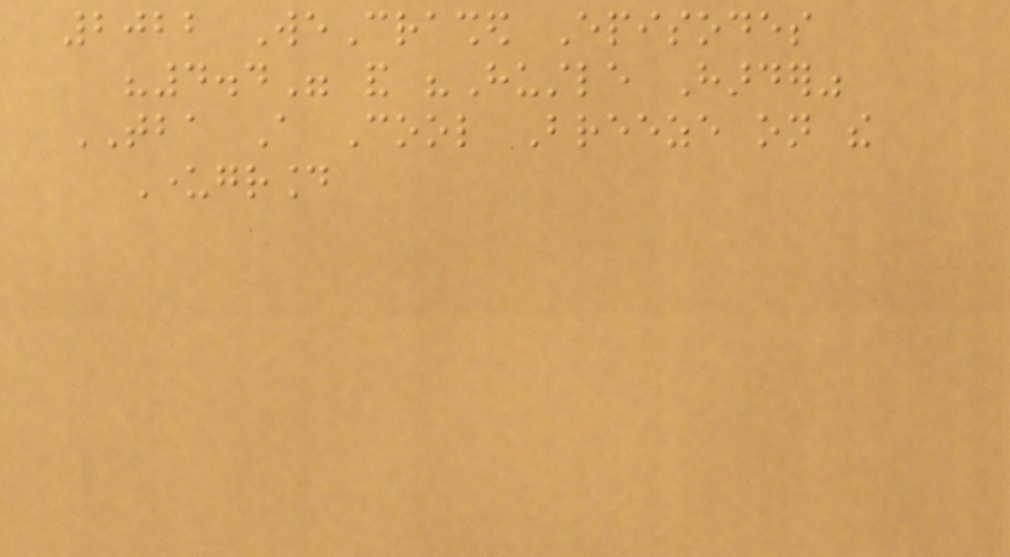2022 WeCrashed Episodes
"4.4" and "Hustle Harder"
TBA A Cool Breeze on the
Underground
